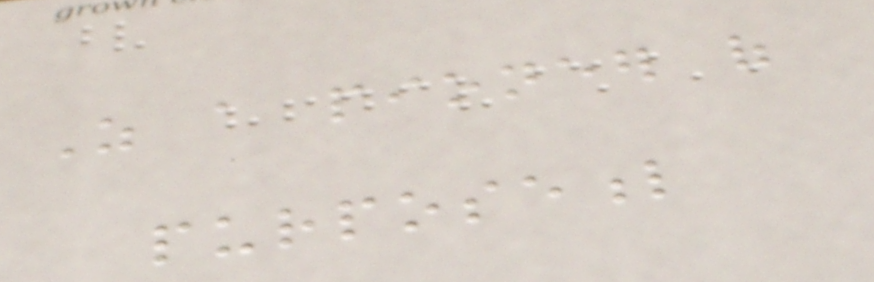As a pioneer of
purposeful
